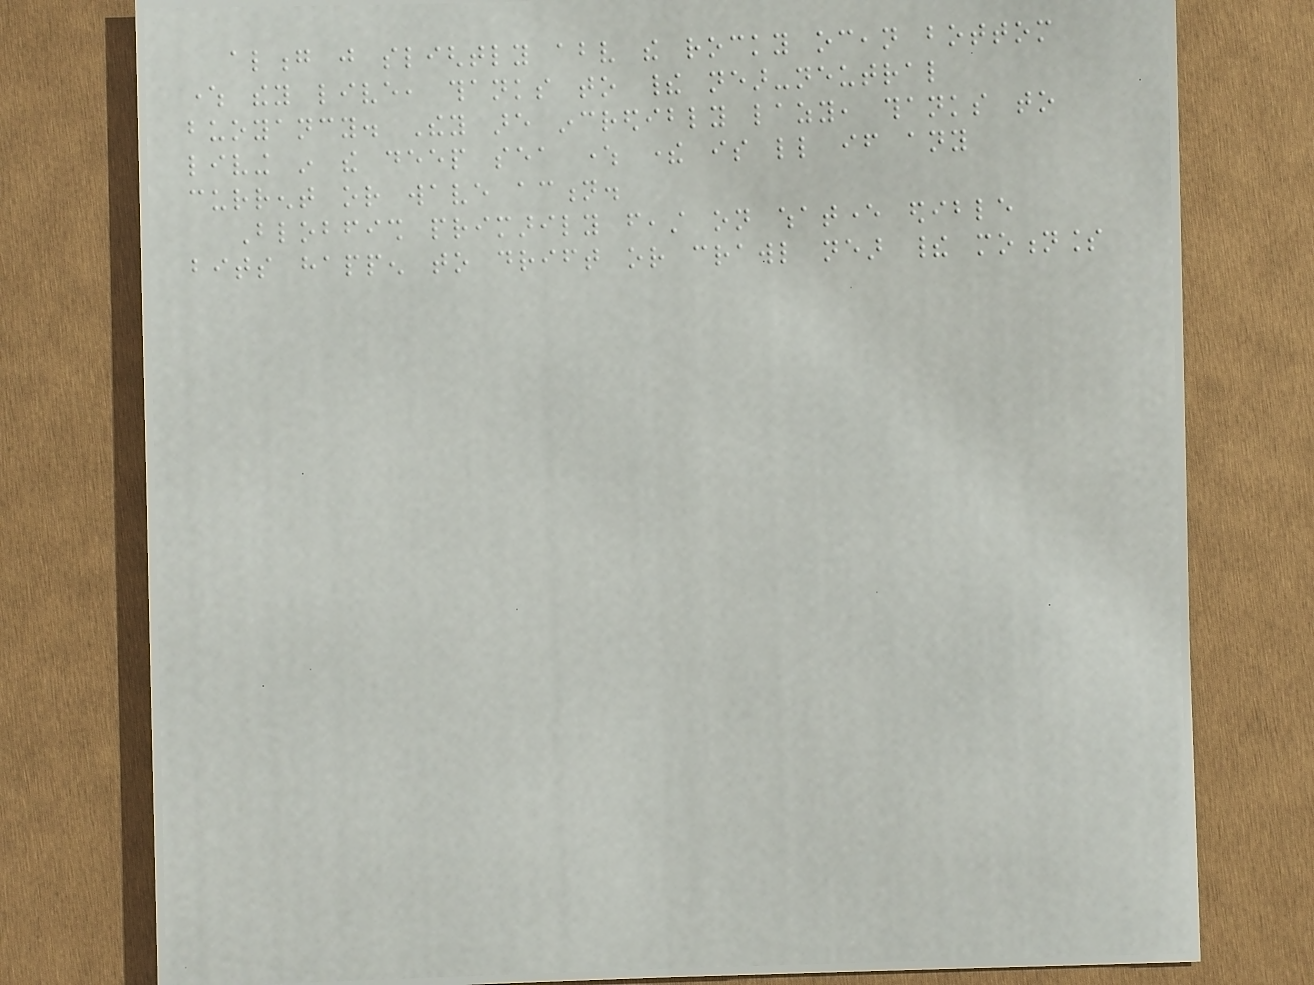along just slightly above the rocky ocean bottom
where they live, thanks to their near-neutral
buoyancy. They are incredibly lazy, thanks to
living in the deep sea where there is little if any
current or wave action.
Blobfish primarily feast on whatever edible
bits happen to drift or crawl near their motionless
